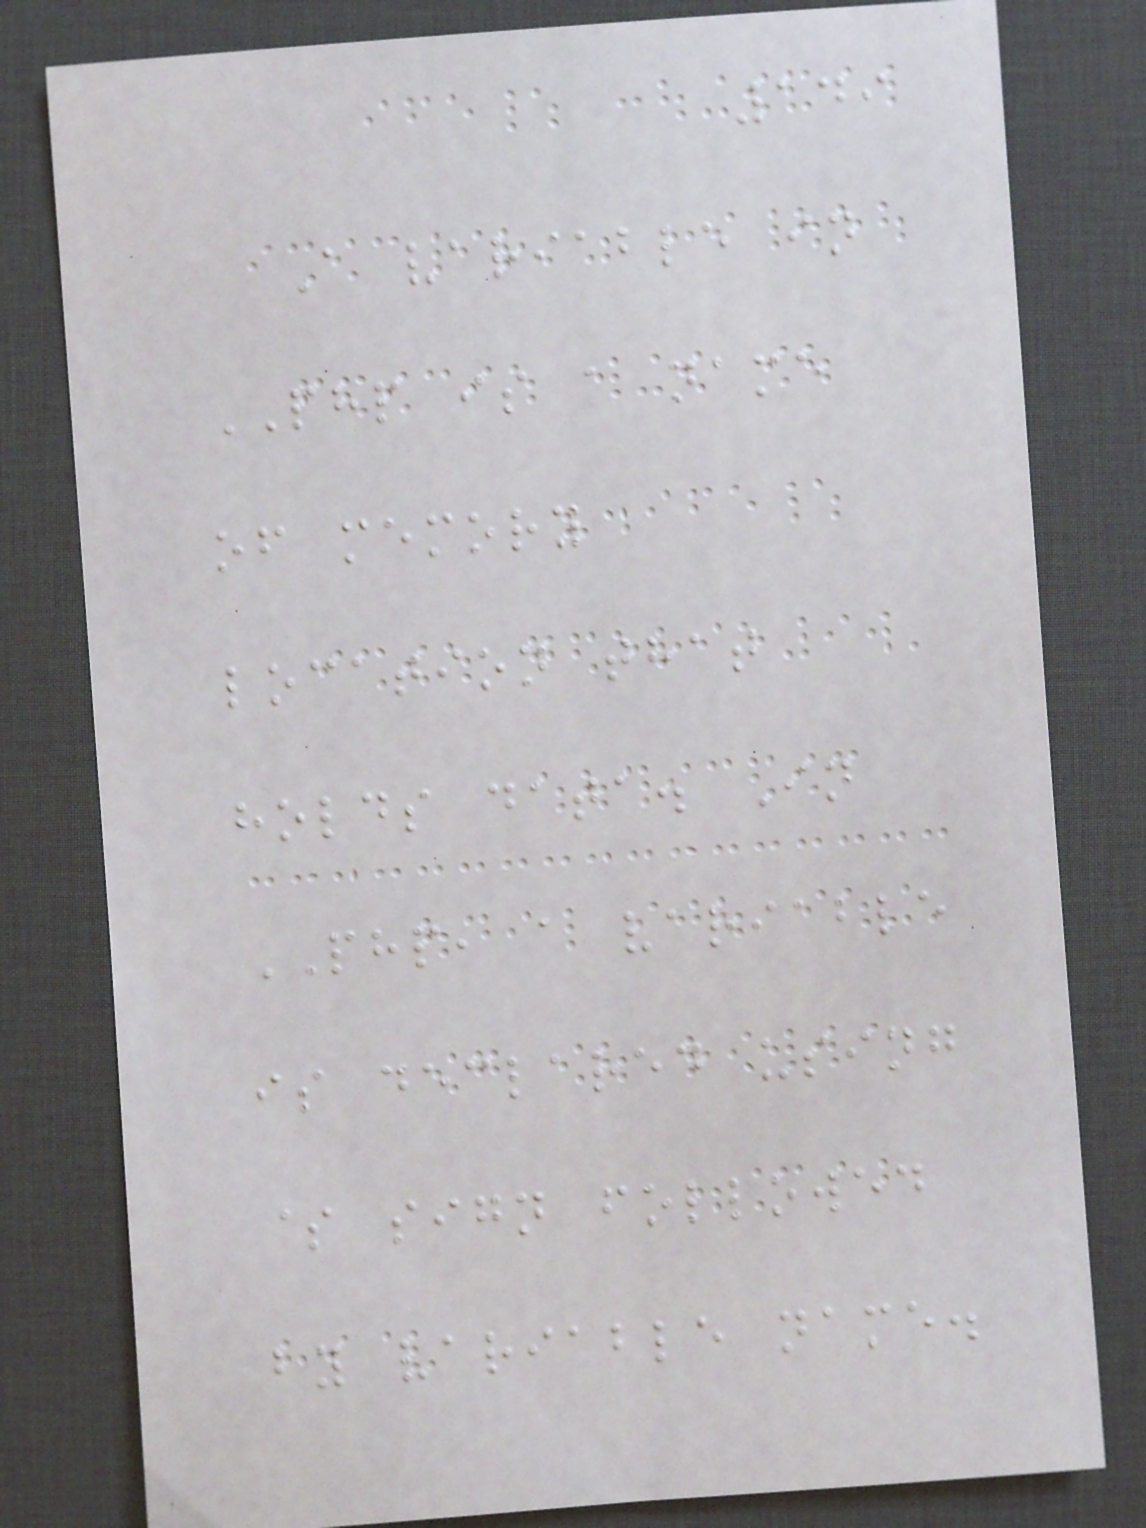149
A variable in
PHP is a name
of memory
location that
holds data. In
PHP, a variable
is declared using
$ sign followed
by variable name.
